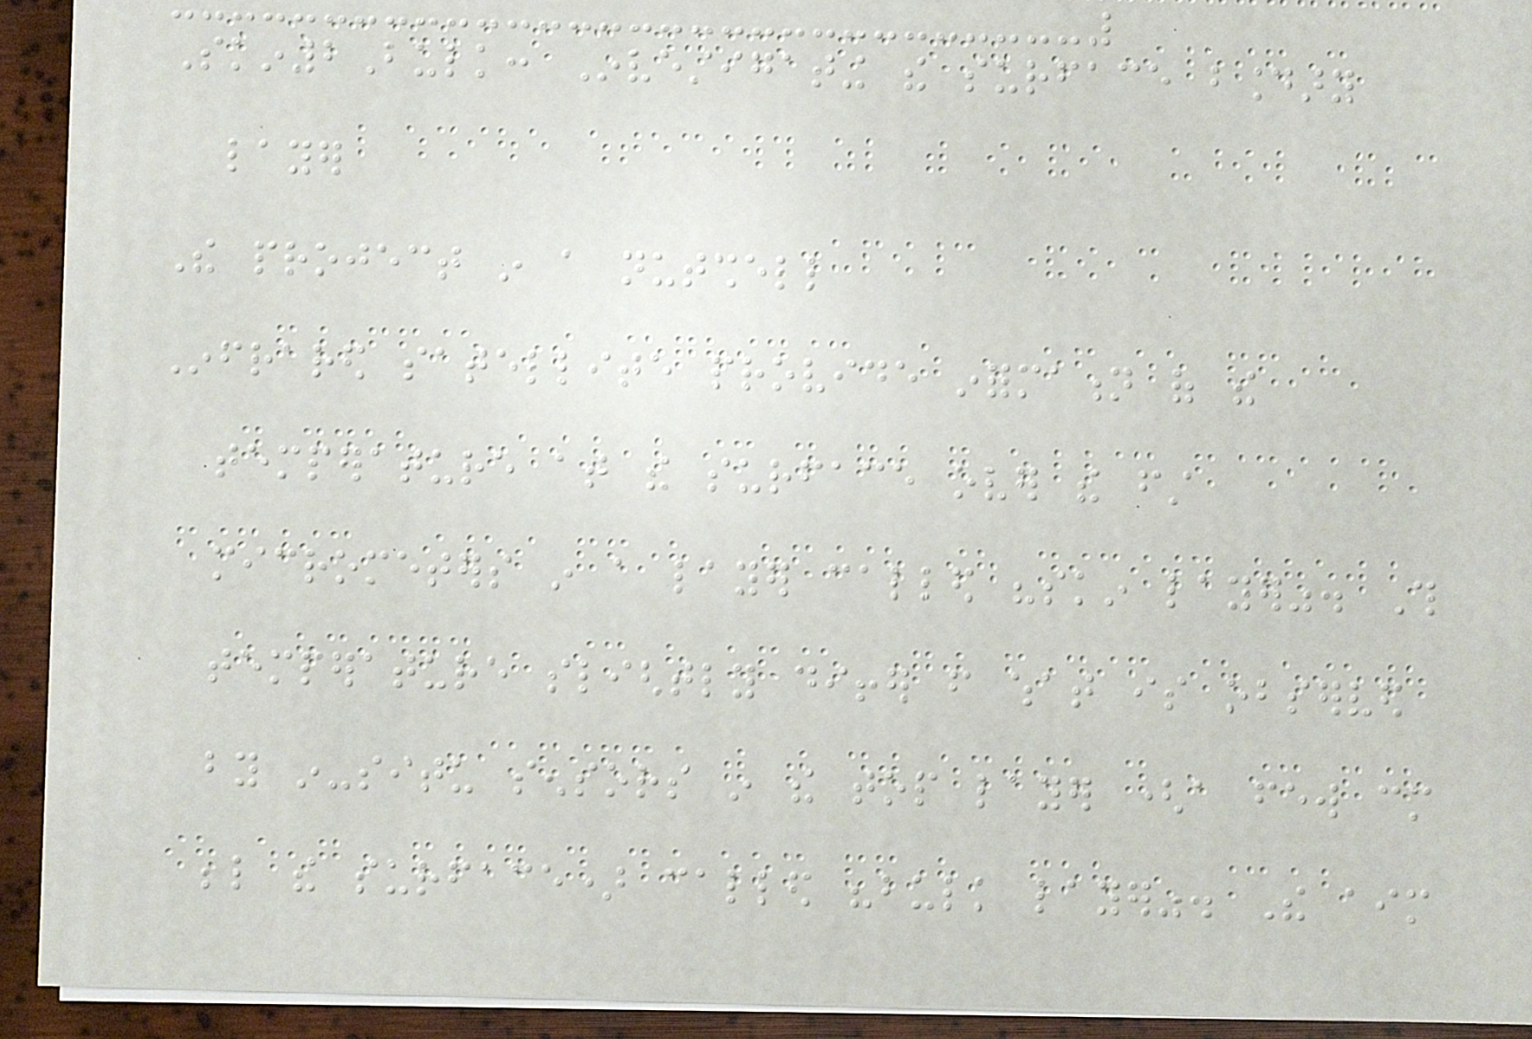Skin2Bulk: Investigating the surface boundary
layer
The project in a nutshell
Infrared satellite provide information of the
temperature at the surface over the first
micrometers in a layer called "skin layer". This
temperature slightly differ from what is observed
by in-situ sensors in the top layer (a few cm
below the surface) called "bulk layer". The aim
